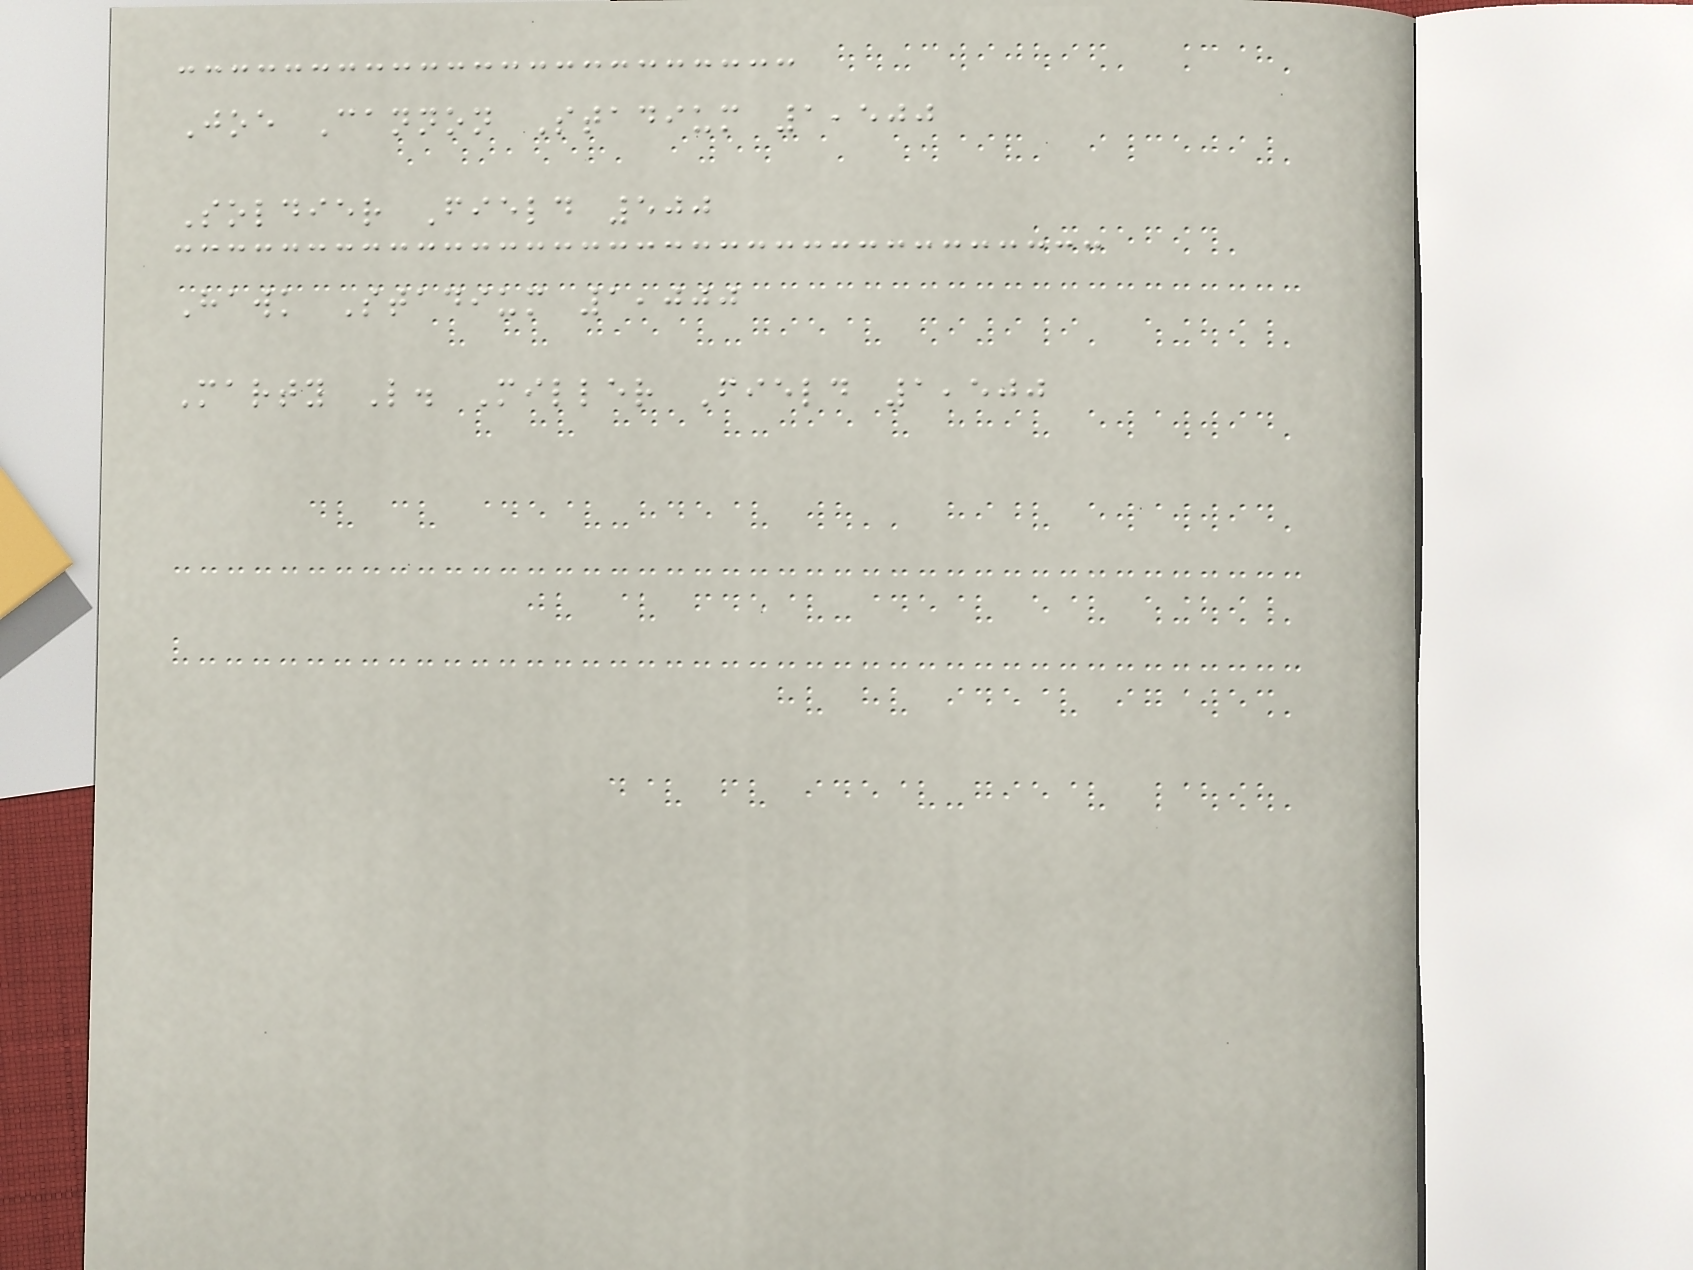Joe Cannon Stadium 1,500
Soldier Field 500
Hawk Stadium 1,000
Marty L. Miller Field 1,500
